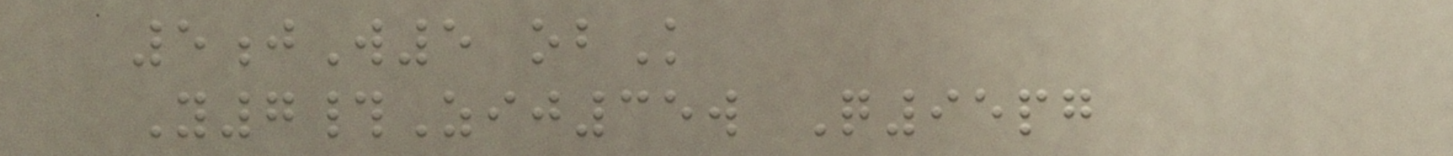5jW5 obK
Y7#Zij35w Q95pg
